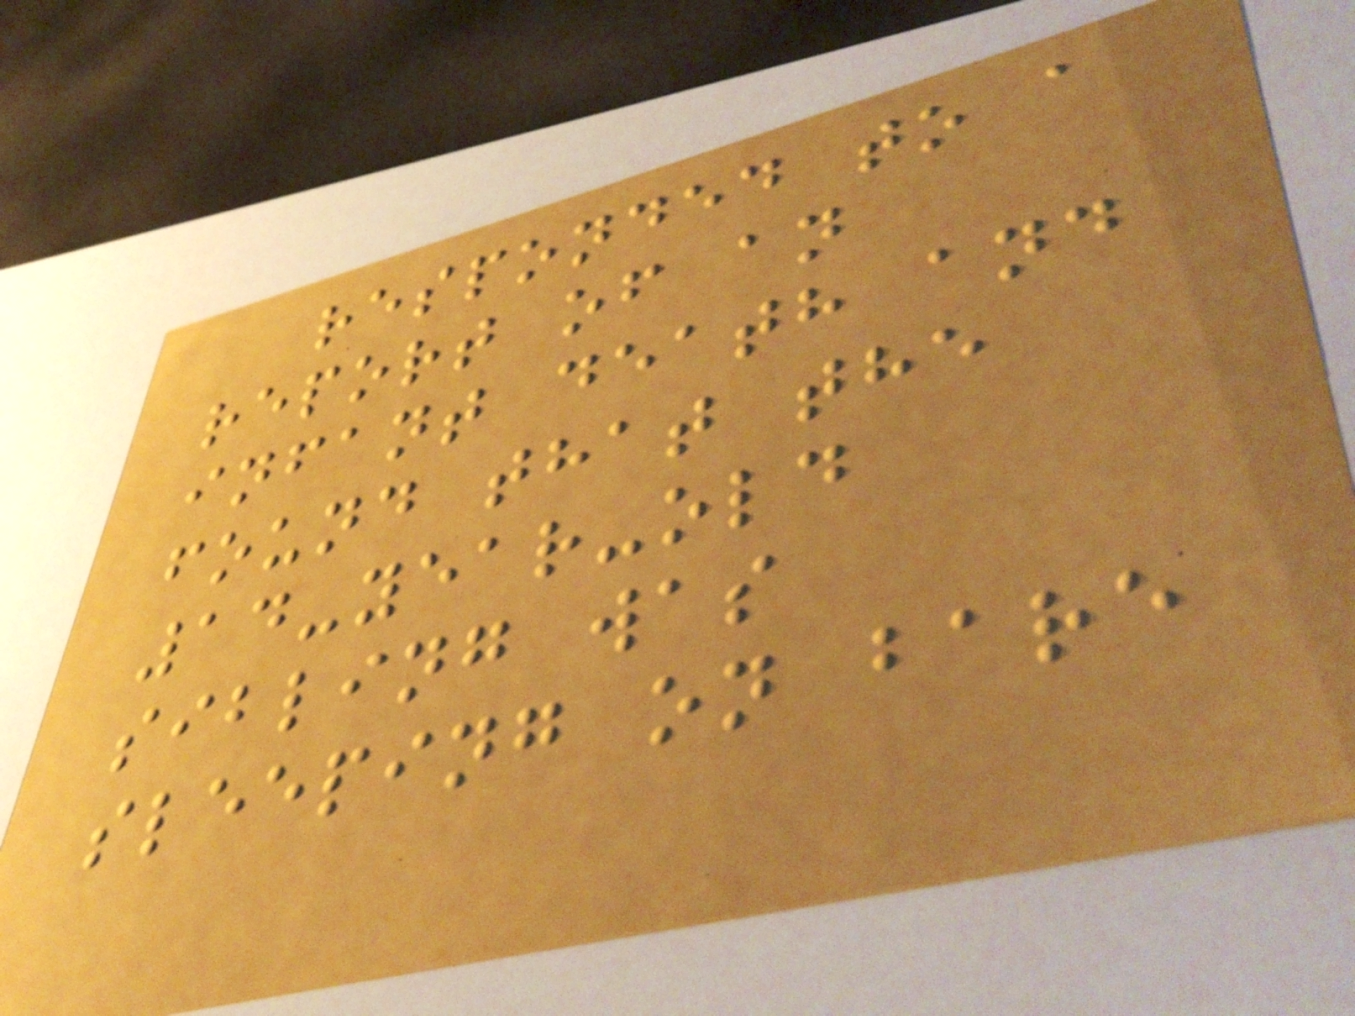responded to a
report of an
infant death and
found that the
14-year-old
sibling was
sleeping on bare
